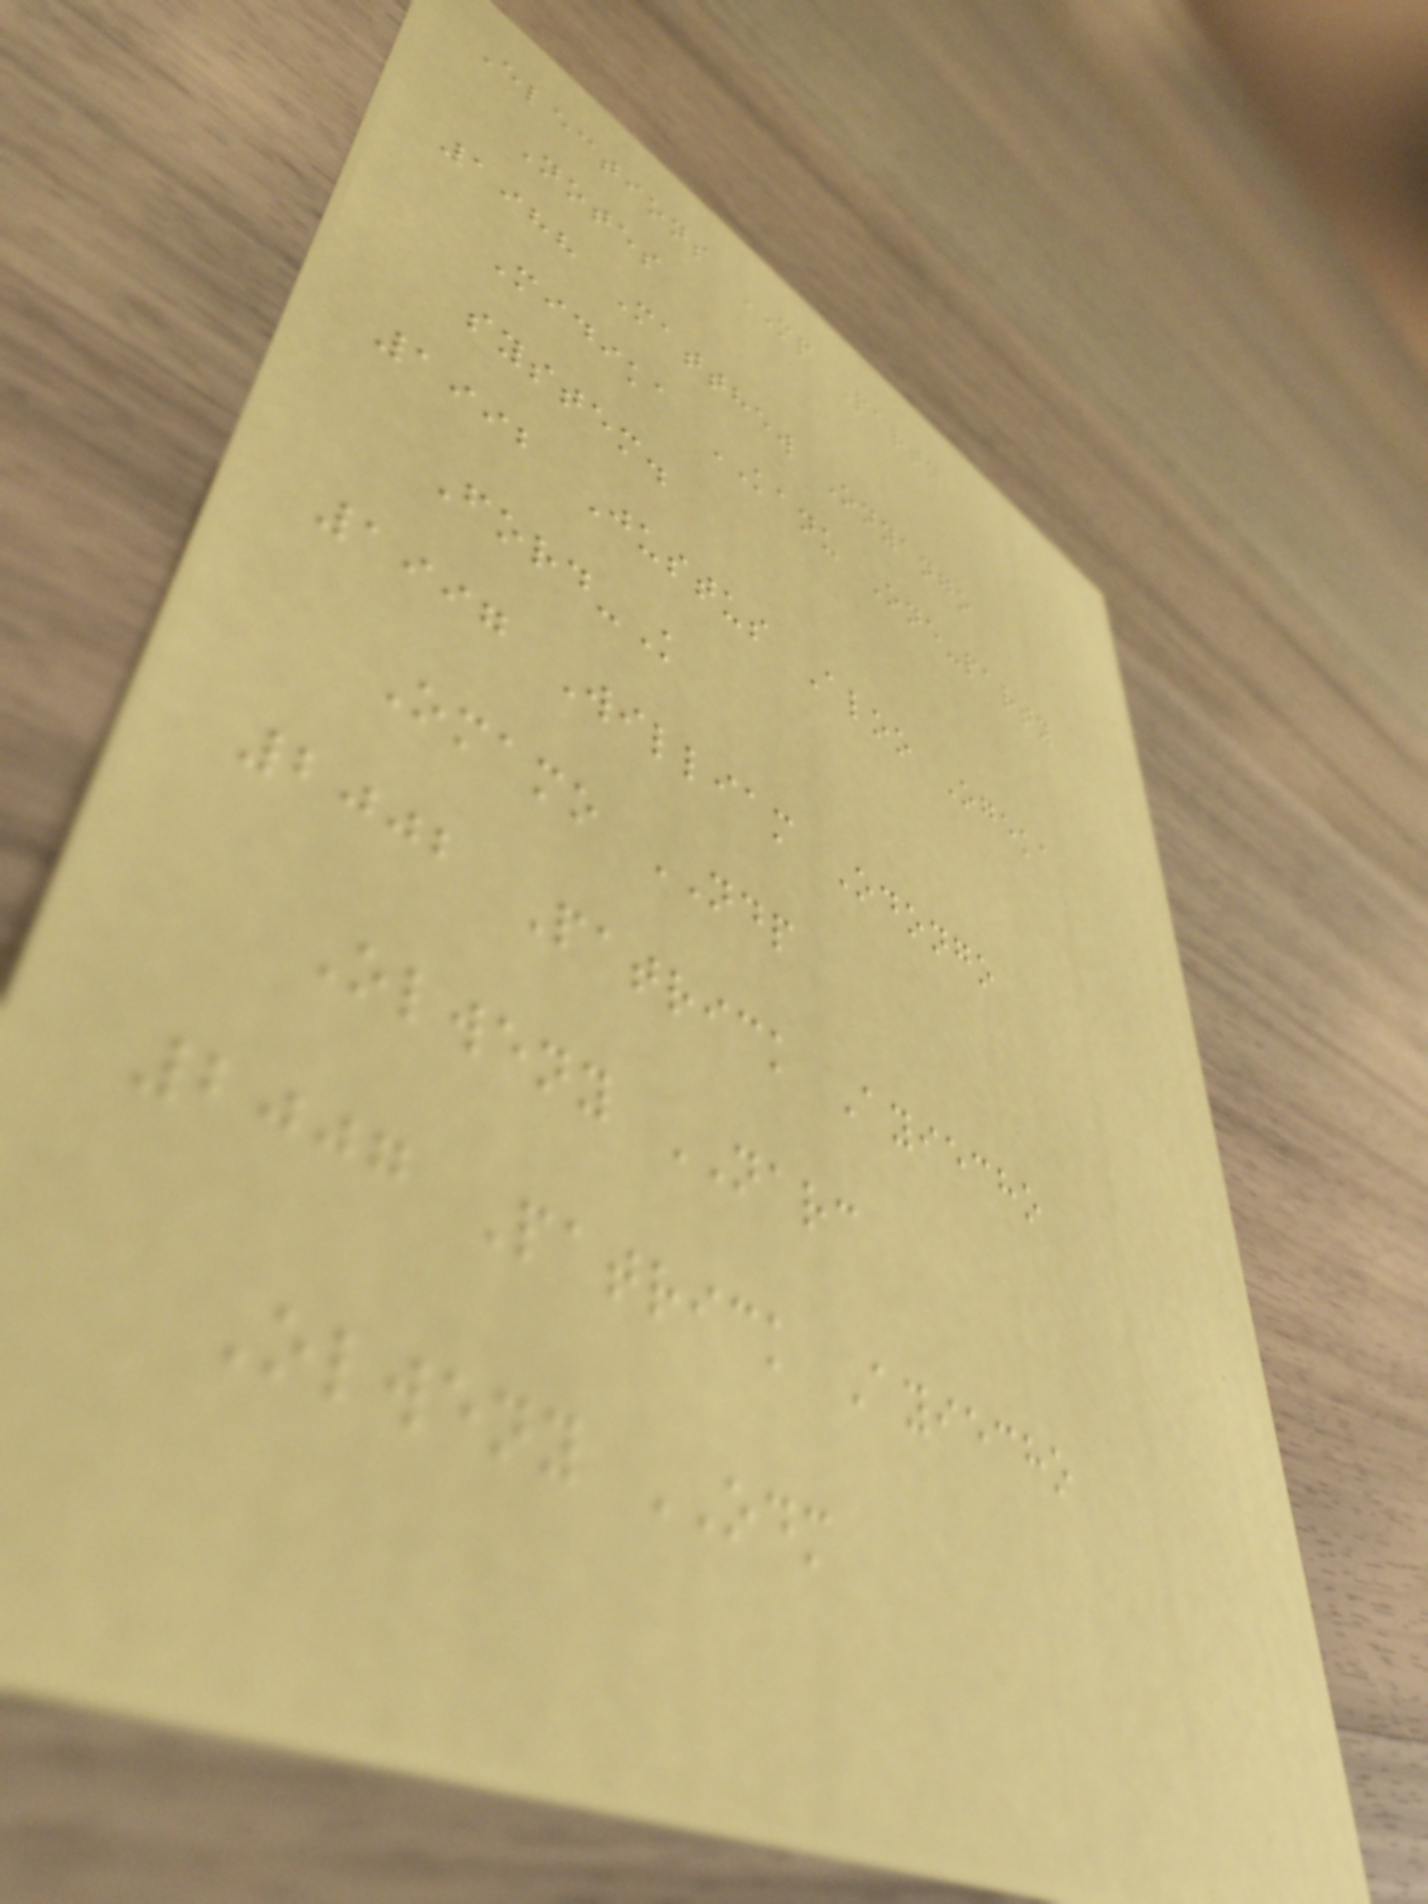Elections MP Party
Notes
1988 Matthew Onyango
Midika KANU One-party
system.
1992 Justus Aloo Ogeka
Ford-K
1997 William Odongo
Omamo NDP
2002 Patrick Ayiecho
Olweny NARC
2007 Patrick Ayiecho
Olweny ODM
